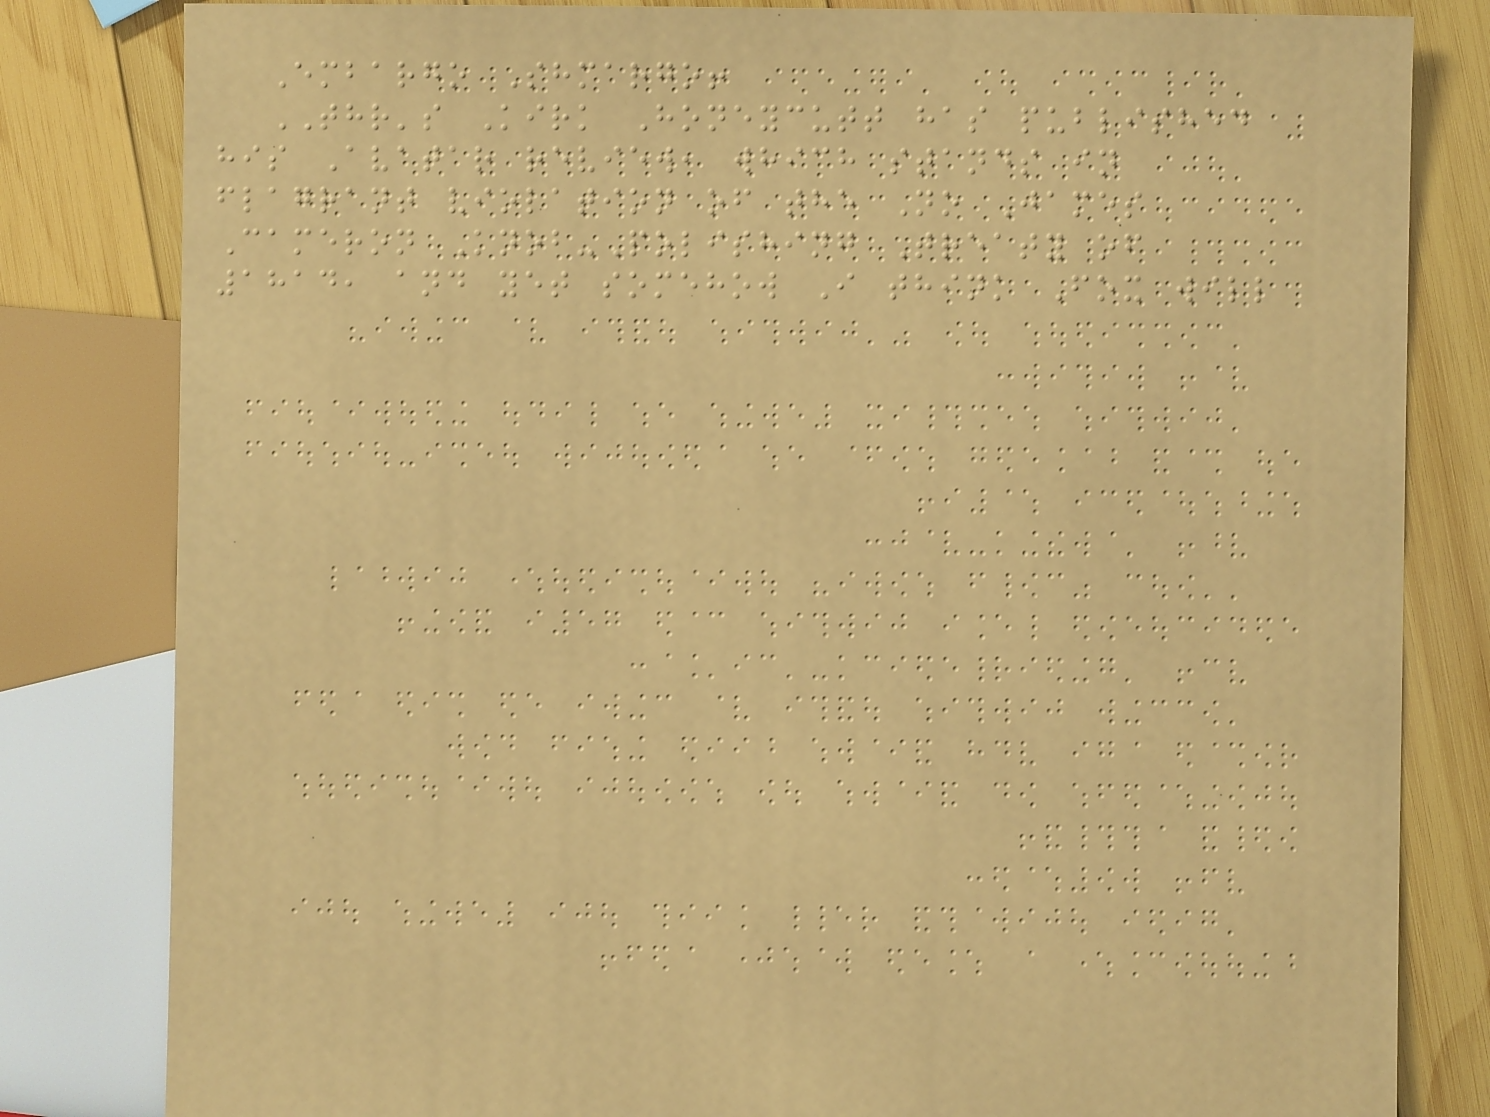Embargo Shmargo!
THR's Kirk Honeycutt has published
his Avatar review, which stands in
flagrant violation of the No James
Cameron Knob-Polishing Treaty of
1814, and yet somehow I think Fox will
